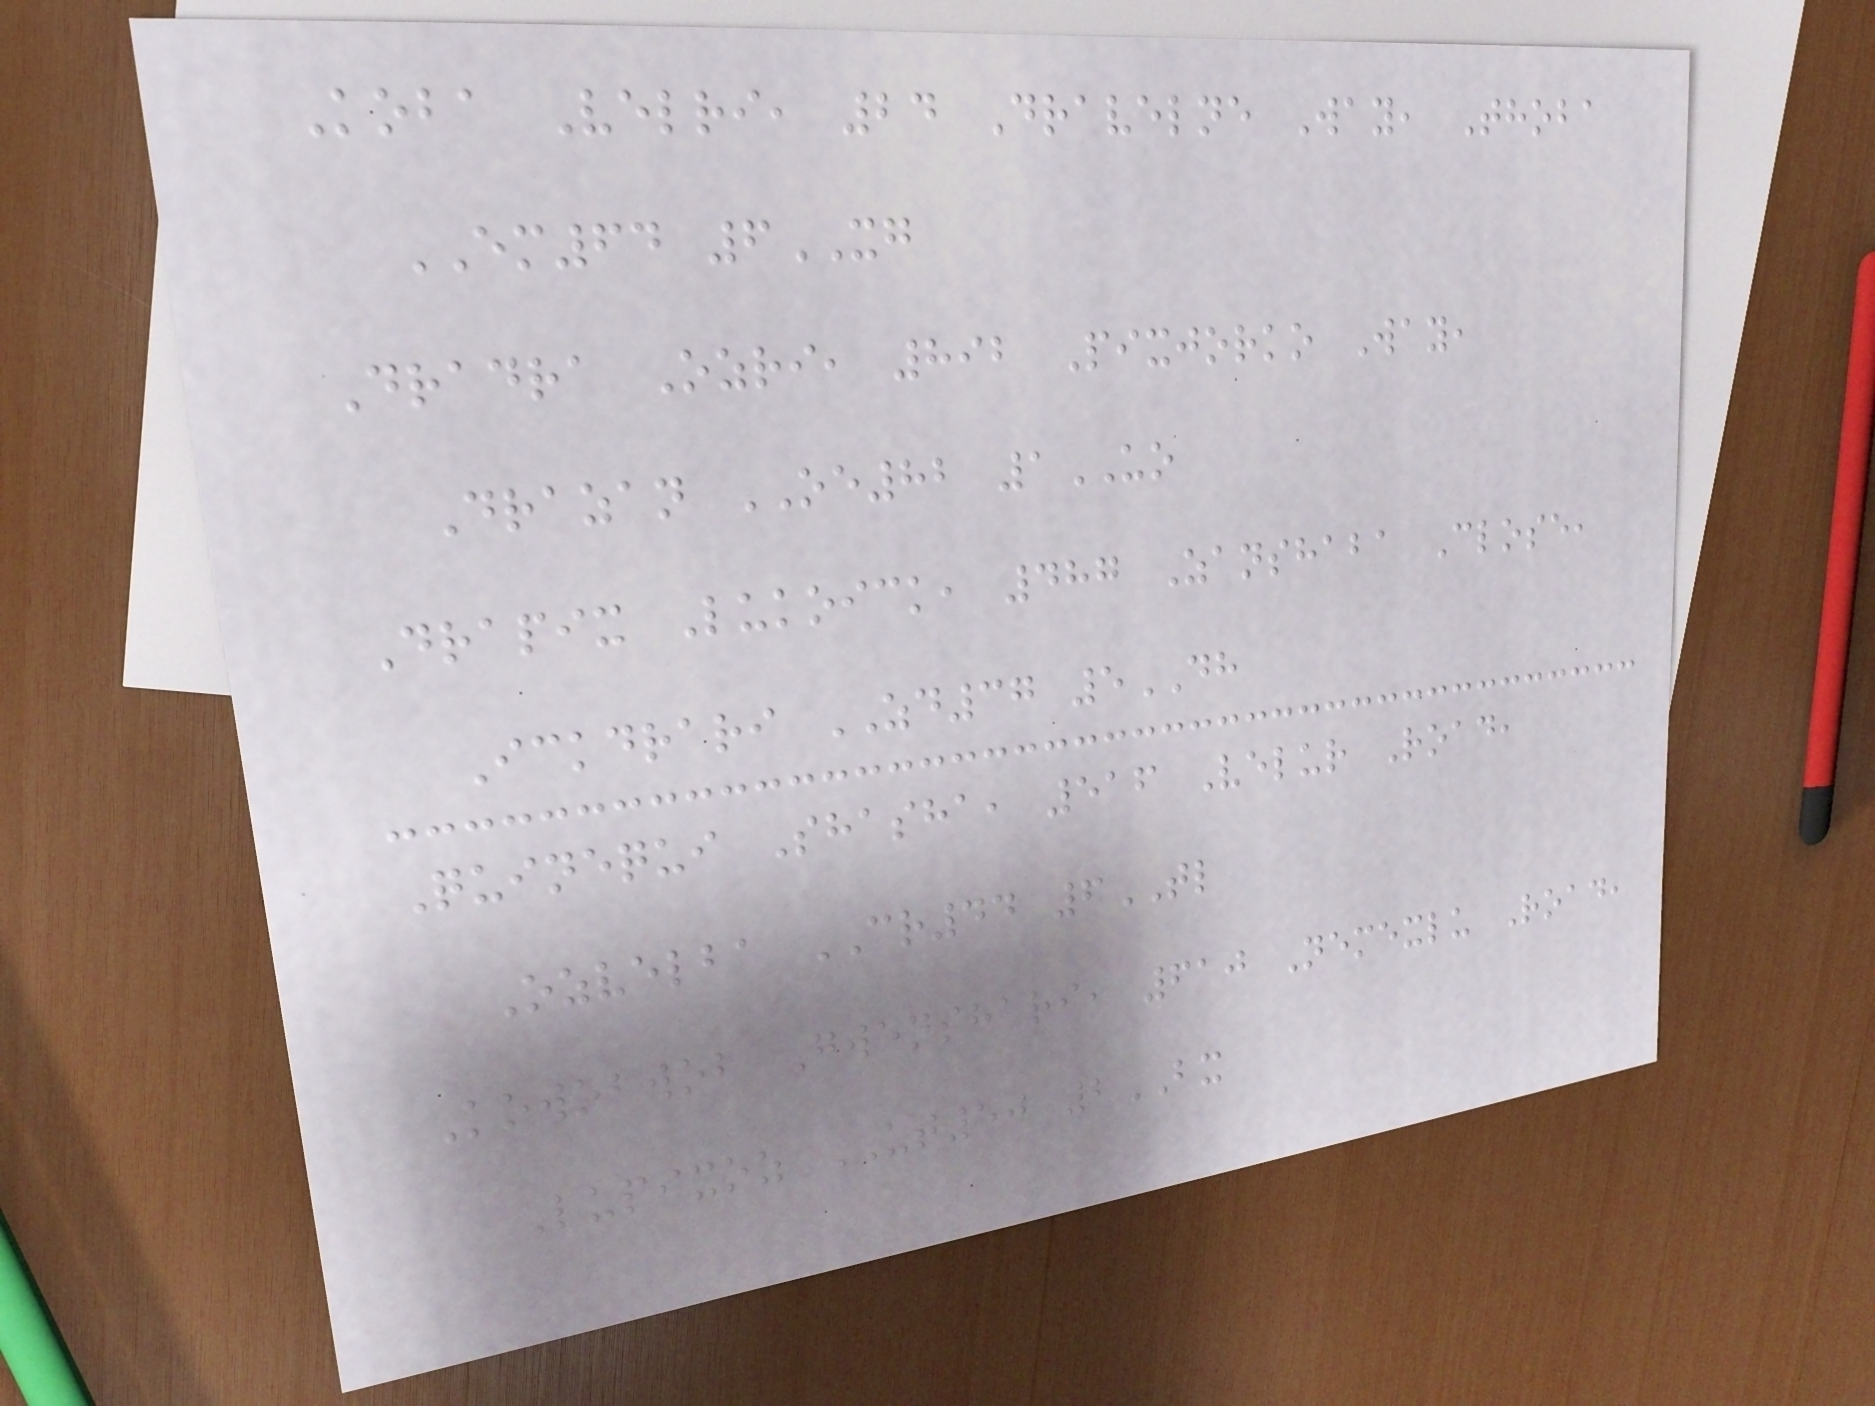Koba Velri, 24 Dravelne Way, Thoba
EM64 6XG
Dradra Ozri, 892 Pixjorko Way,
Drazan OE82 1UO
Drapix Lukoick, 487 Zanshaba Close,
Ickdrari ZD37 5DH
Quinequi Shasha, 516 Velur Road,
Ozvelba CR44 6TL
Kowobwob Gwenshari, 610 Nemexlu Road,
Lupixoz UT50 2BX
